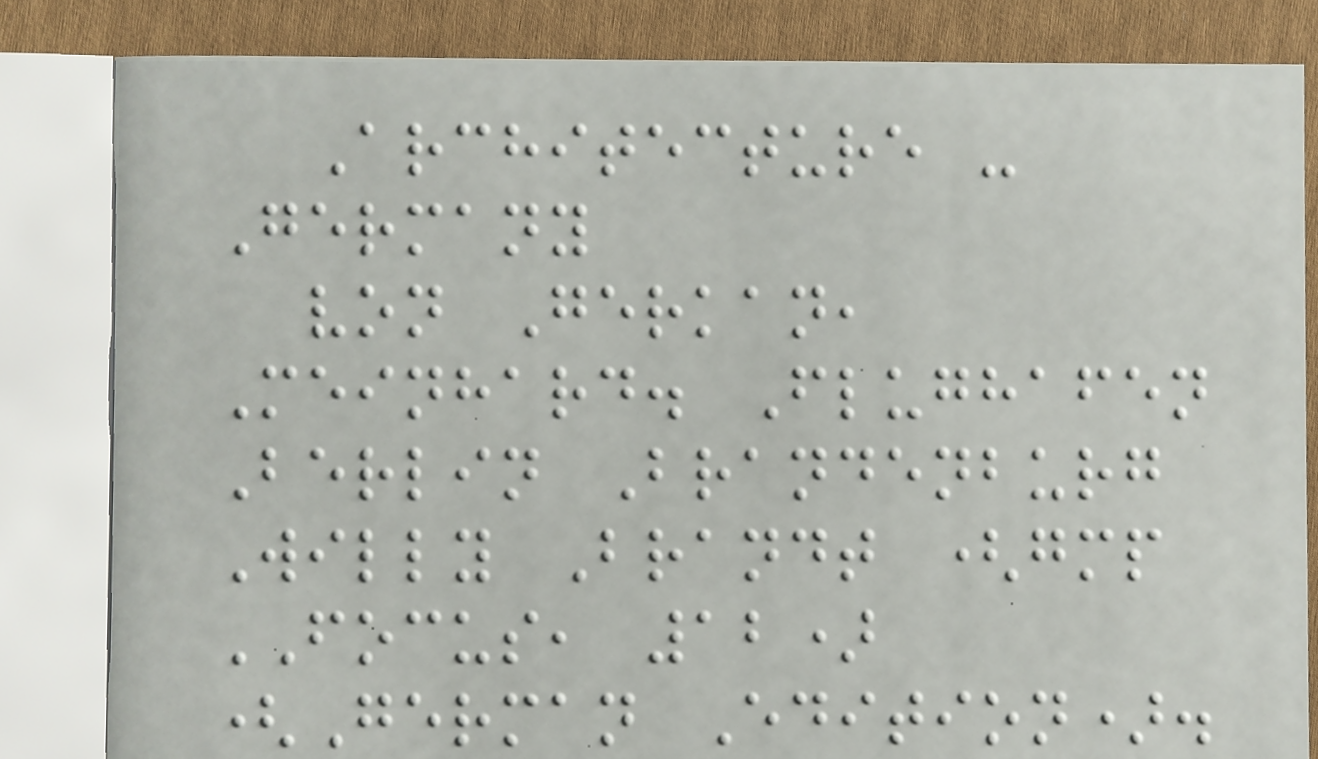Architecture -
Germany
von Gerkan,
Meinhard. Flughafen
Berlin Brandenburg
Willy Brandt (gmp
FOCUS, 12)
(German Edition).
